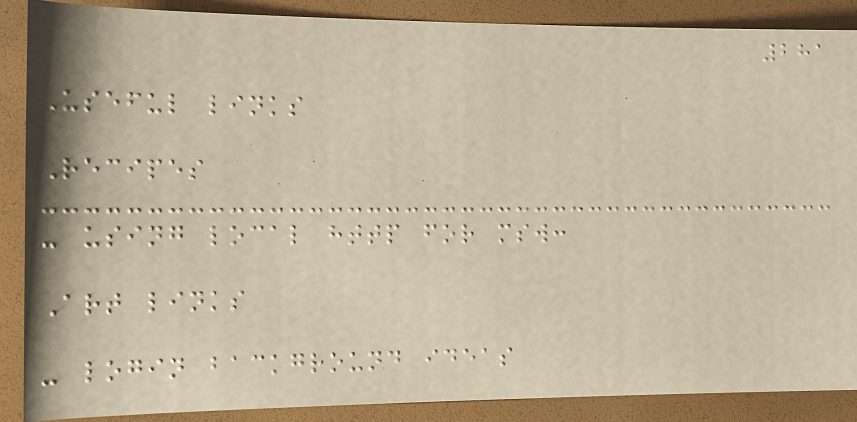281
Useful links
Recipes
- using local http for msw:
Art links
- login background ideas
